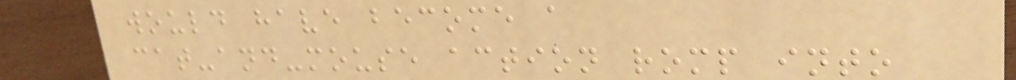would have become a
cat-and-mouse action romp into
